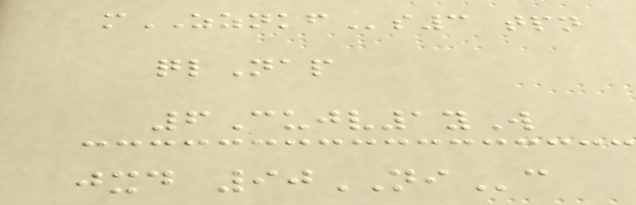mZZNKFs3 tpn
qlNap
6Cujv1yW
jxd 90NIc
